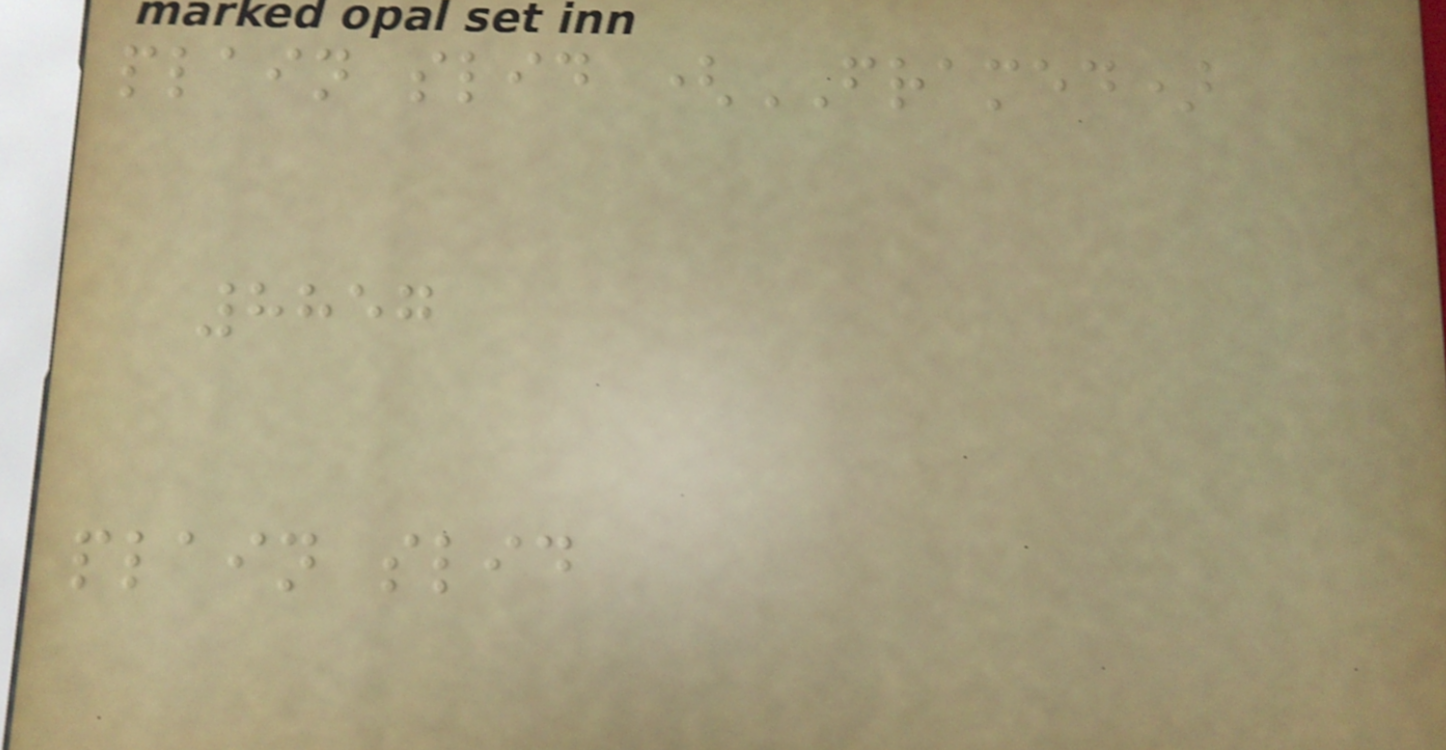plain slid (FRAMED)
8857
plain slid
